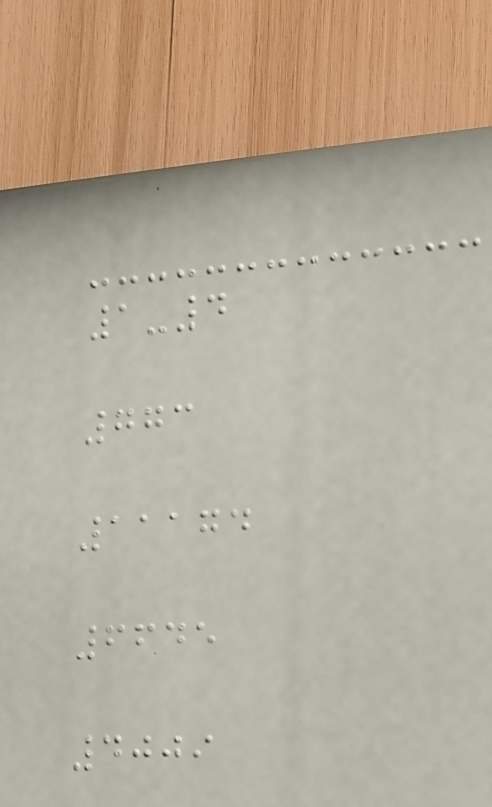1-4
773
11174
6645
4009
